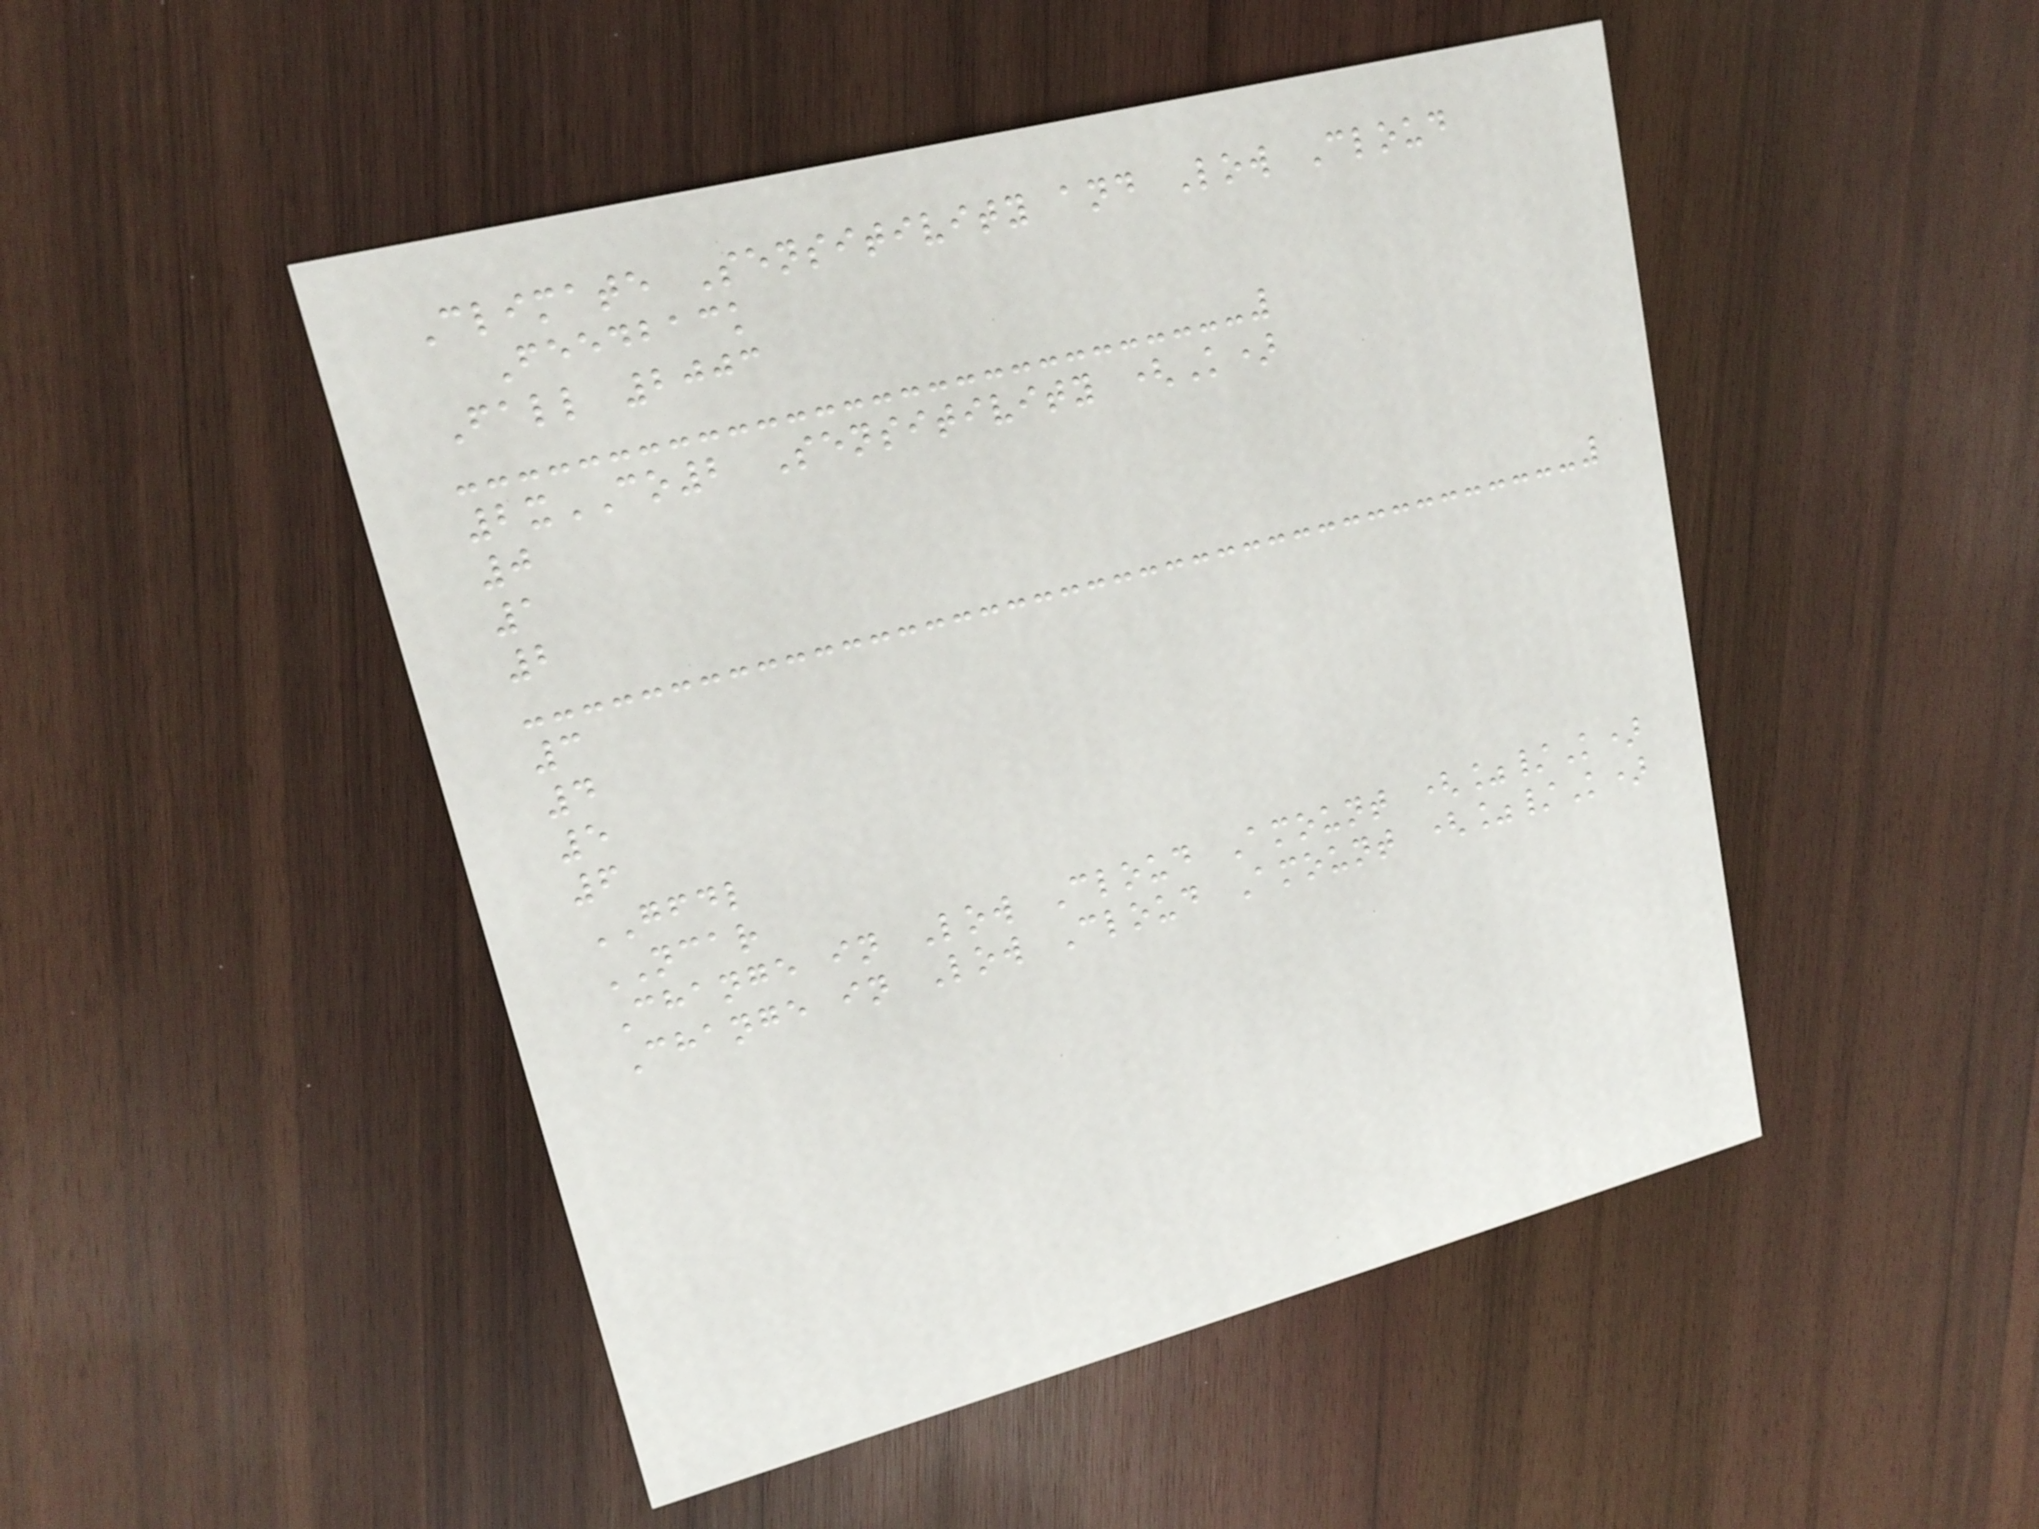Climate Sensitivity and Low Cloud
Feedback
Fall 2003
2xCO2 Sensitivity (K)
0
1
2
3
4
5
6
GFDL
NCAR
Change in Low Cloud Amount (%/K)
Change in Low Cloud Amount (%/K)
